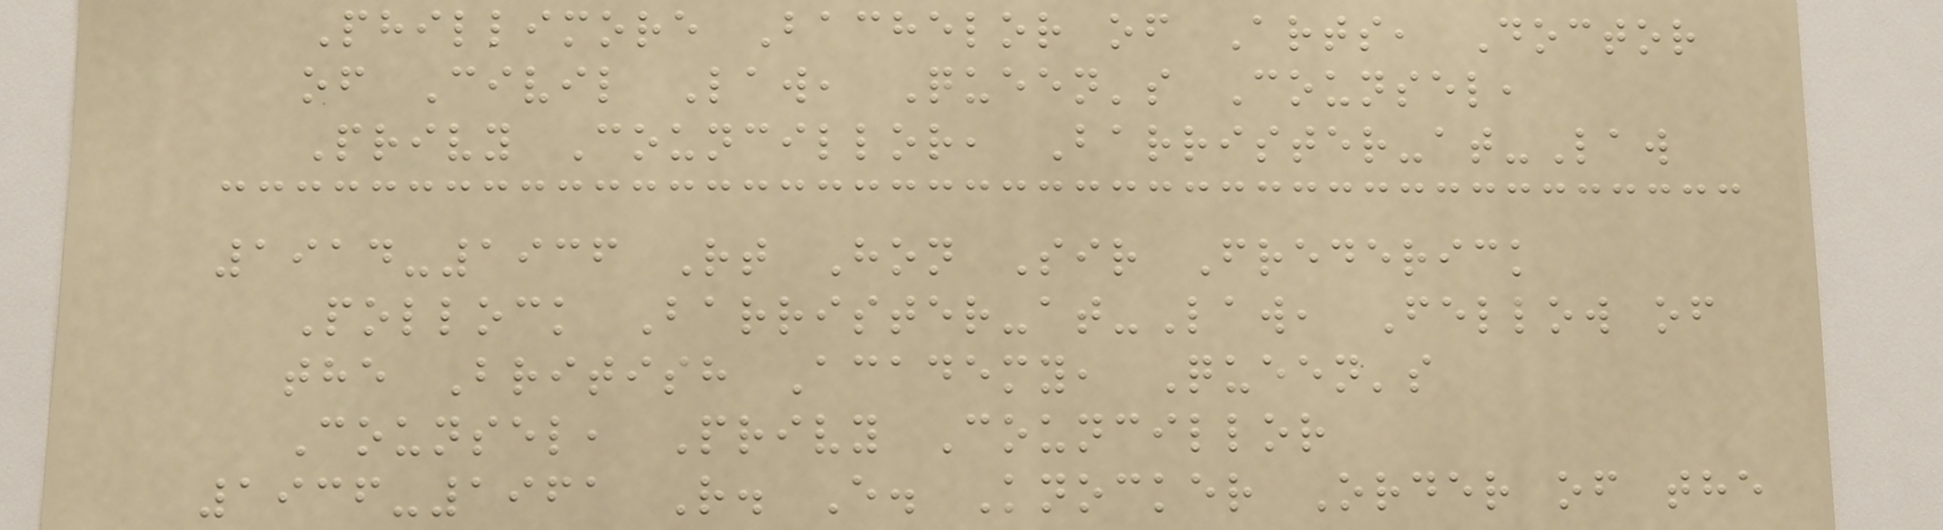Phillimore Bachelor of Arts, Doctor
of Civil Law, Queen's Counsel,
Privy Councillor, Barrister-at-Law
1914-1936 Rt Hon Sir Frederick
Pollock Barrister-at-Law, Fellow of
the British Academy, Queen's
Counsel, Privy Councillor
1936-1961 R. E. Knocker Order of the
